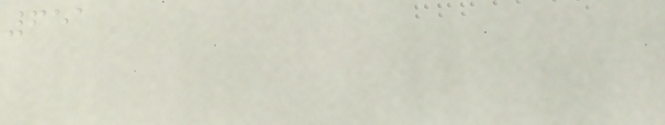651
